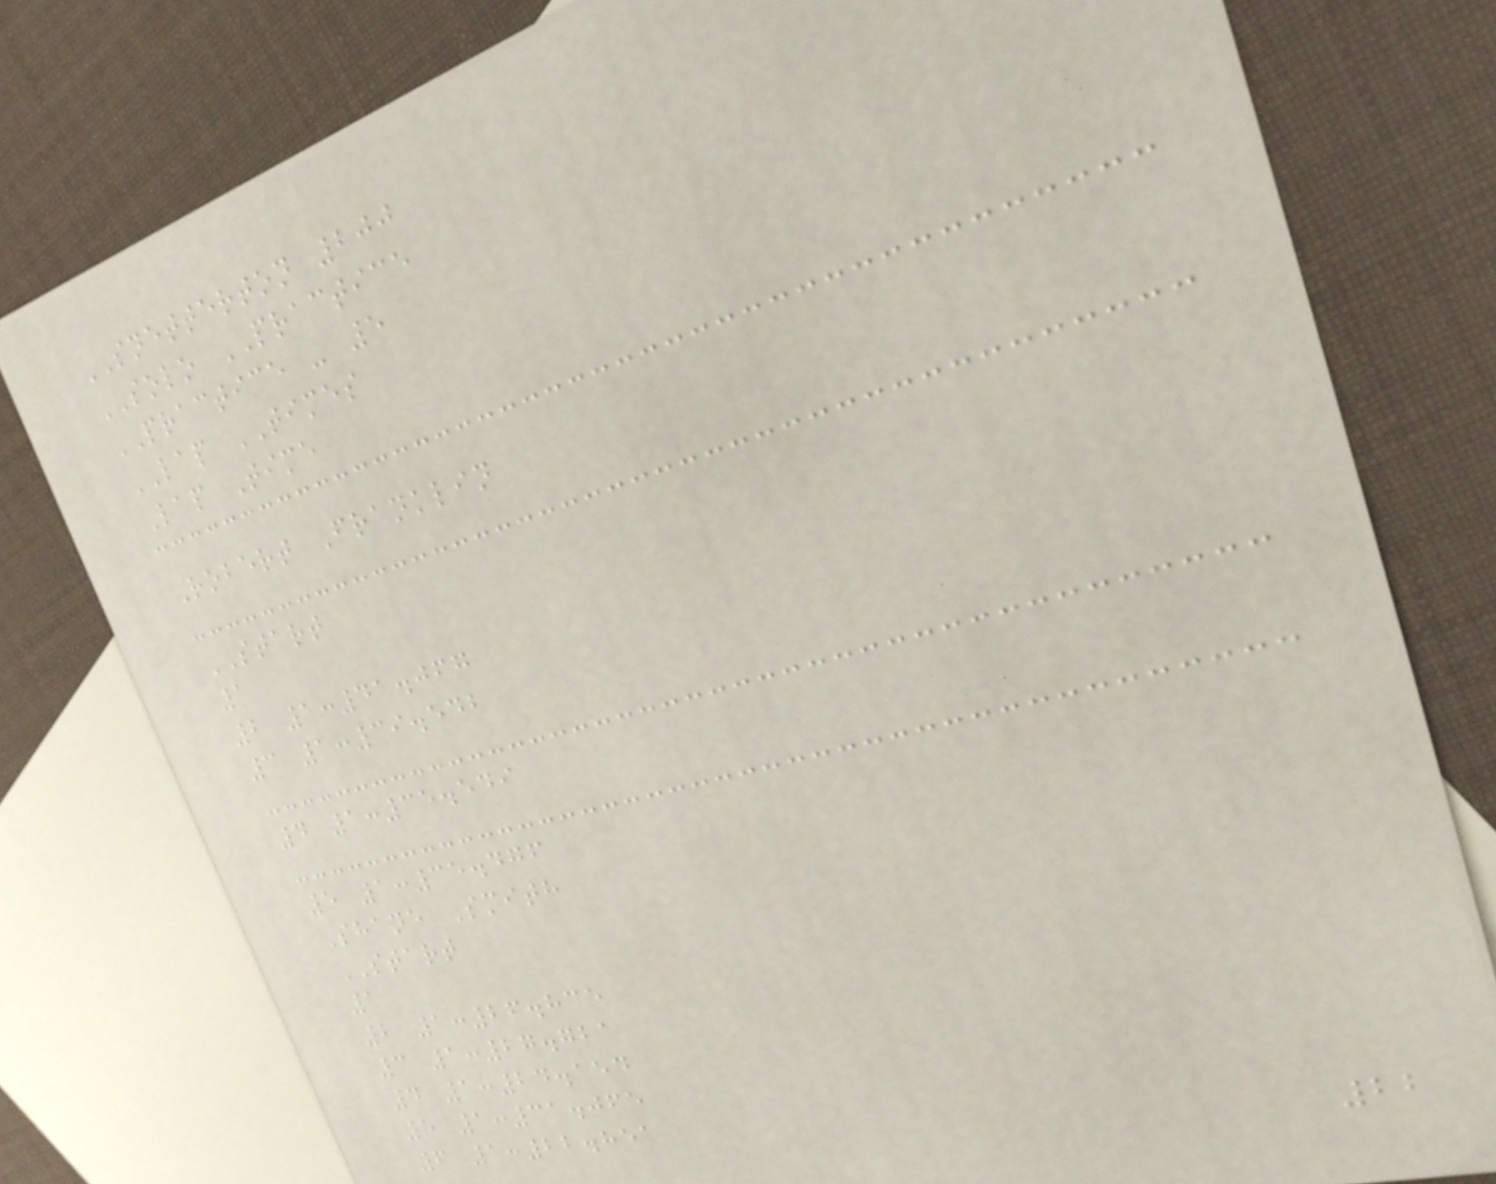SNETTERTON 200
SOLO PRACTICE
PRACTICE - 5
LAP TIMES
Lap Time
Robert Franklin
START
1
2 1:41.067
3 1:39.542
4 1:35.549
5 1:35.476
Shane Smith
START
1
2 1:26.835
3 1:27.721
4 1:24.154
5 1:31.065
6 1:22.851
22
